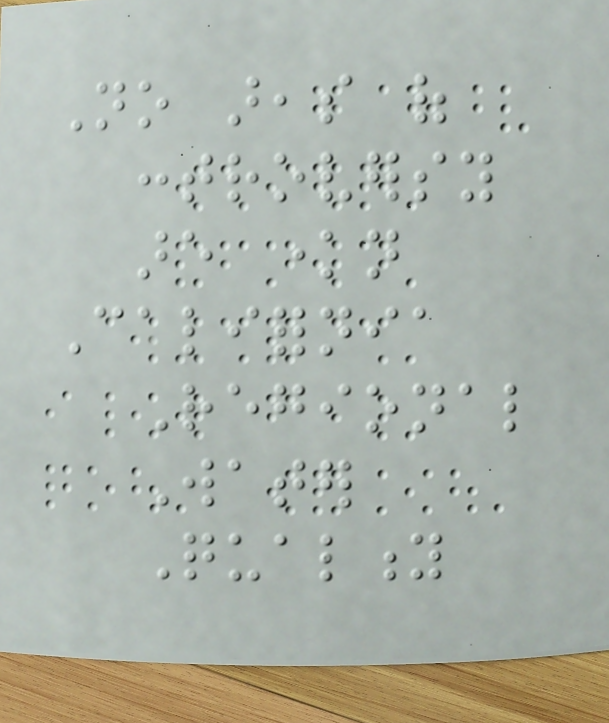No areas of
controversy
are known
California
Regional
Water
Quality
